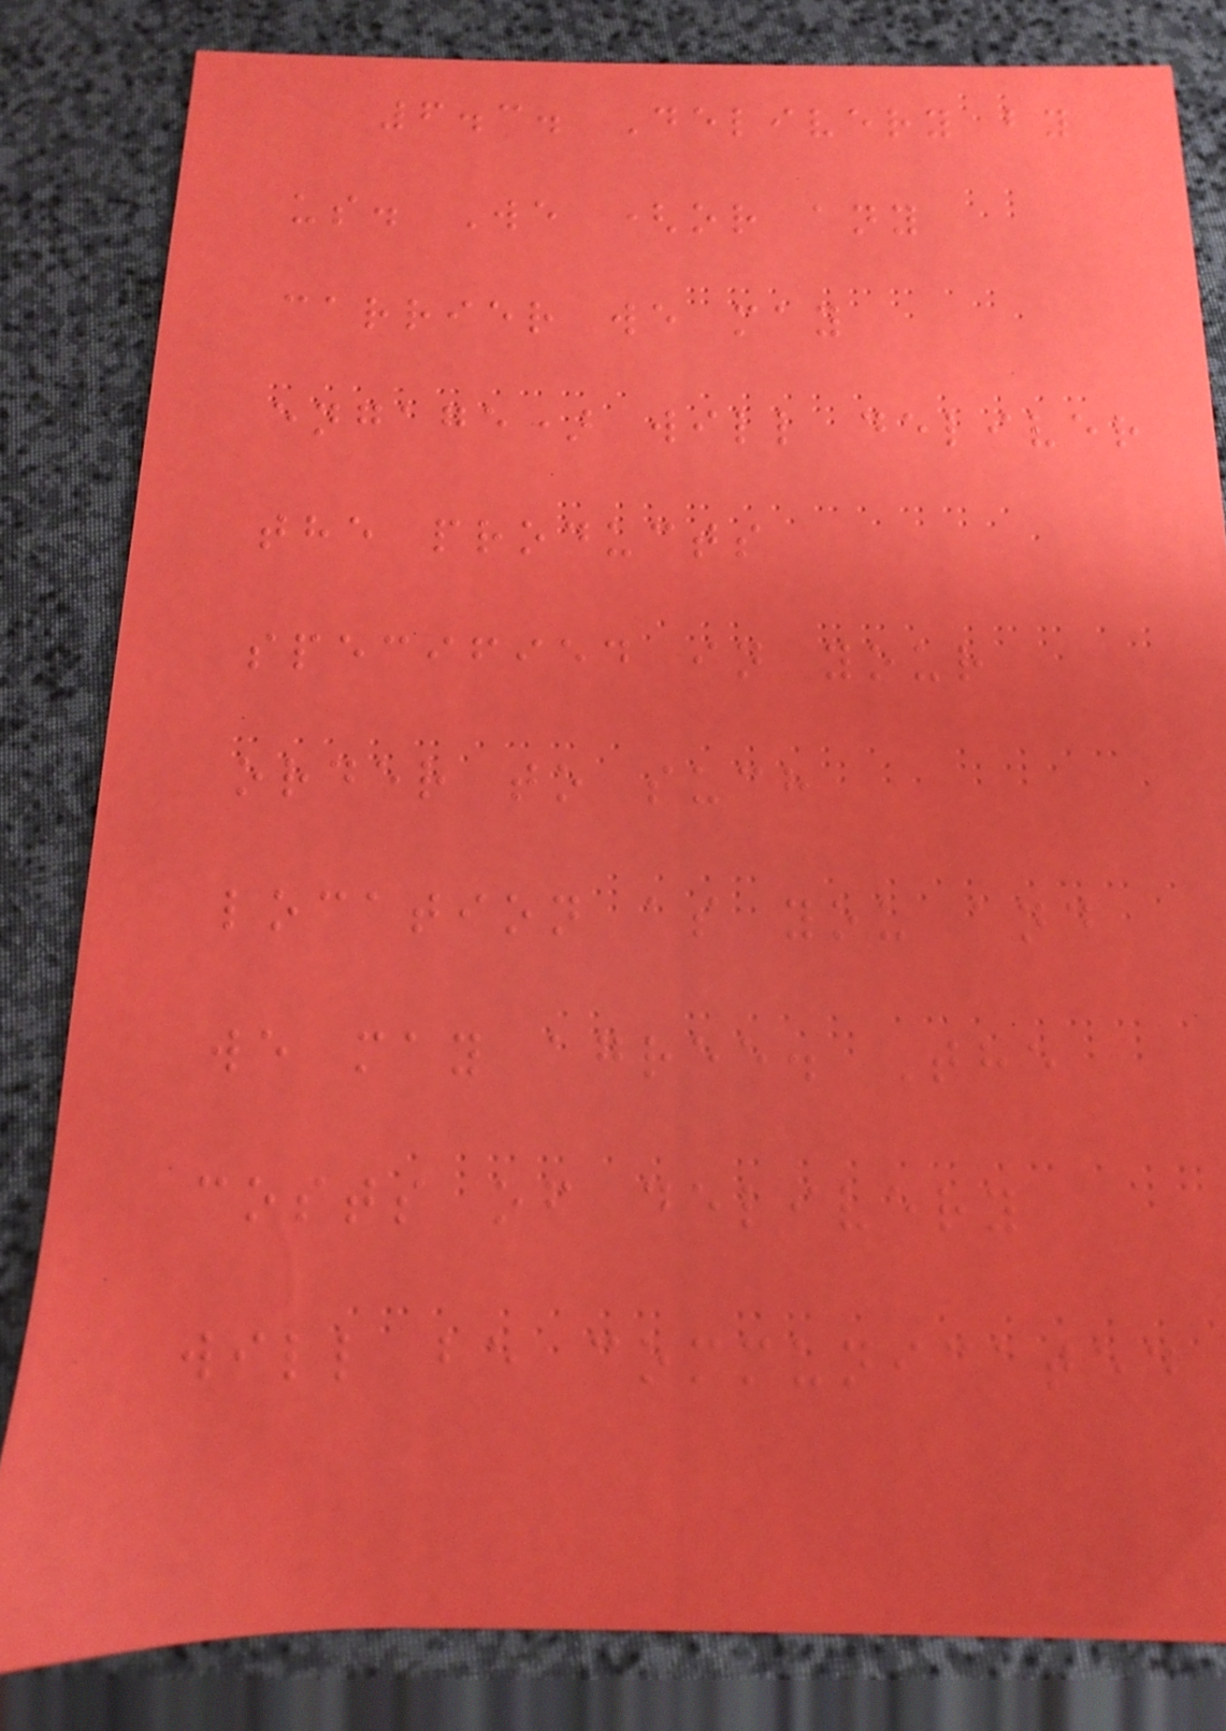6.3. Delivery by
us. We (or any
carrier we may
engage) will deliver
the products
specified in your
order to such
location as you and
we may agree. The
costs of delivery
will be communicated
